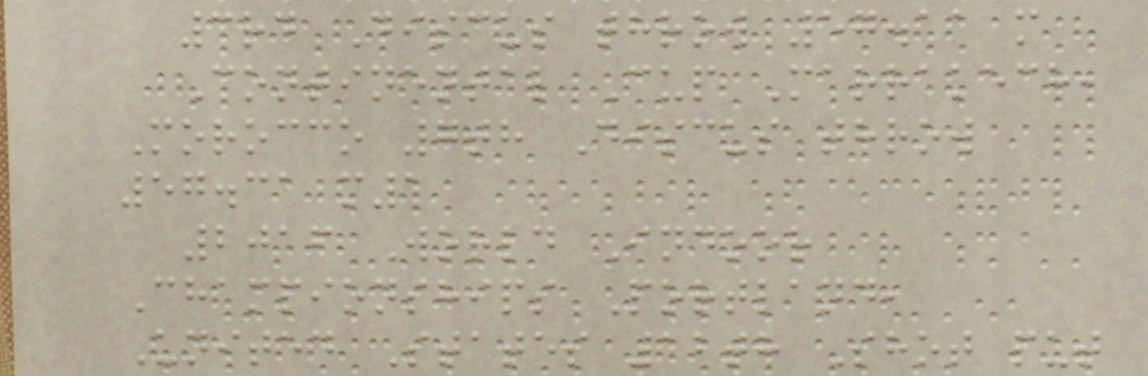3rd Discus throw 57.11 m
Continental Cup Marrakech,
Morocco 7th Discus throw
57.31 m1
2016 World Indoor
Championships Portland,
United States 12th Shot put
